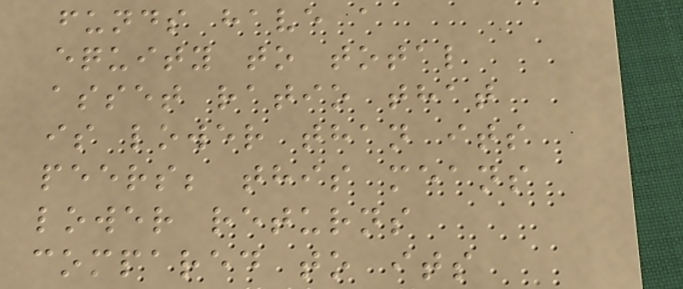funds have a
equity to total
asset ratio that
is lower than its
peers; this means
lower returns
compared to its
